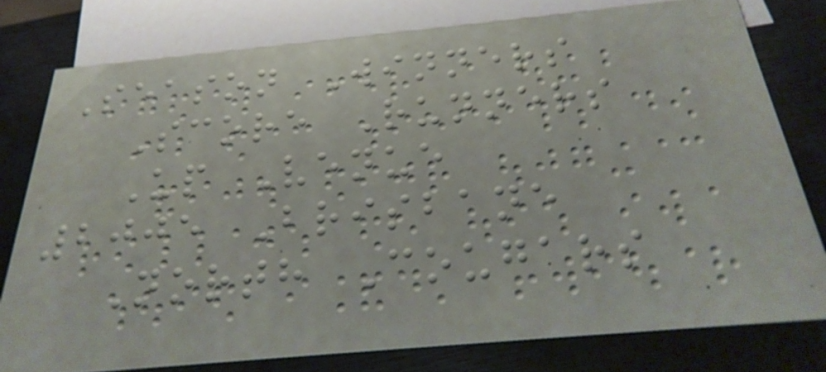Season Winners
Score Runners
Up Venue
2005 Brisbane
North Cougars
